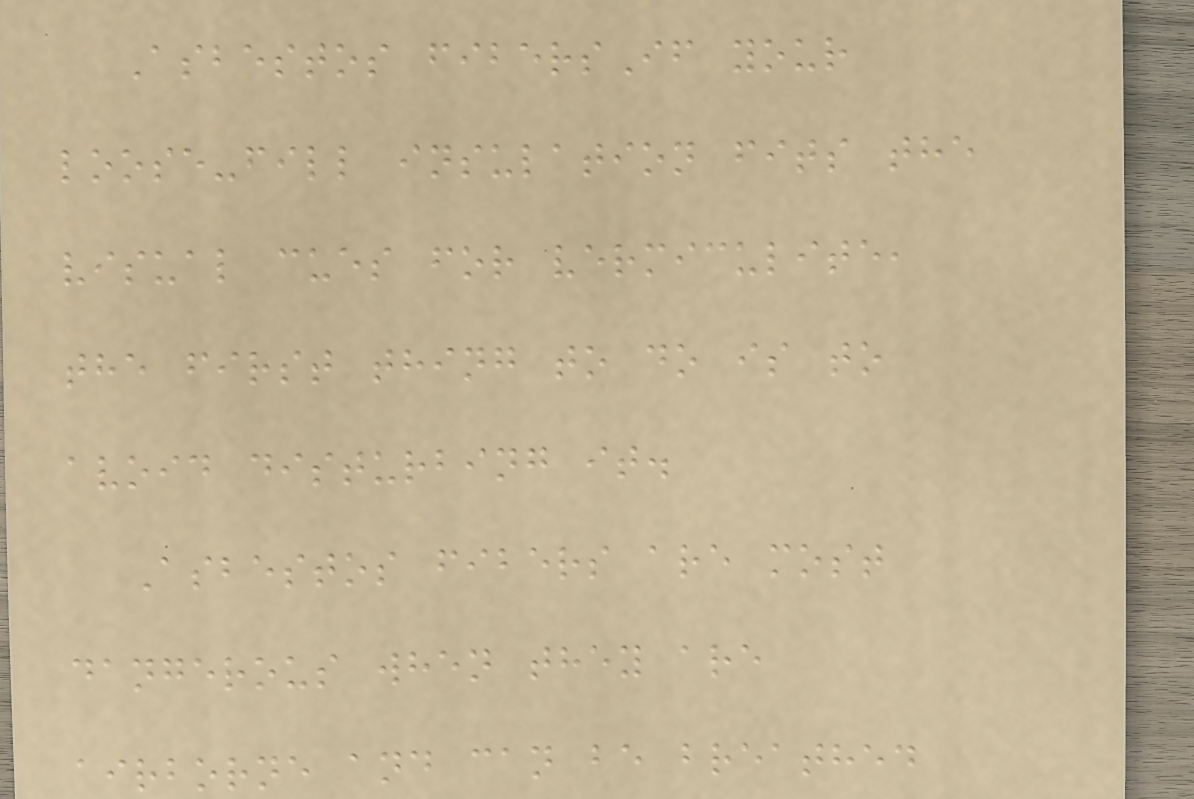Asbestos fibersIf your
loose-fill insulation fits the
visual cues for vermiculite,
the first thing to do is to
avoid disturbing it.
Asbestos fibers are most
dangerous when they are
airborne and can be breathed
